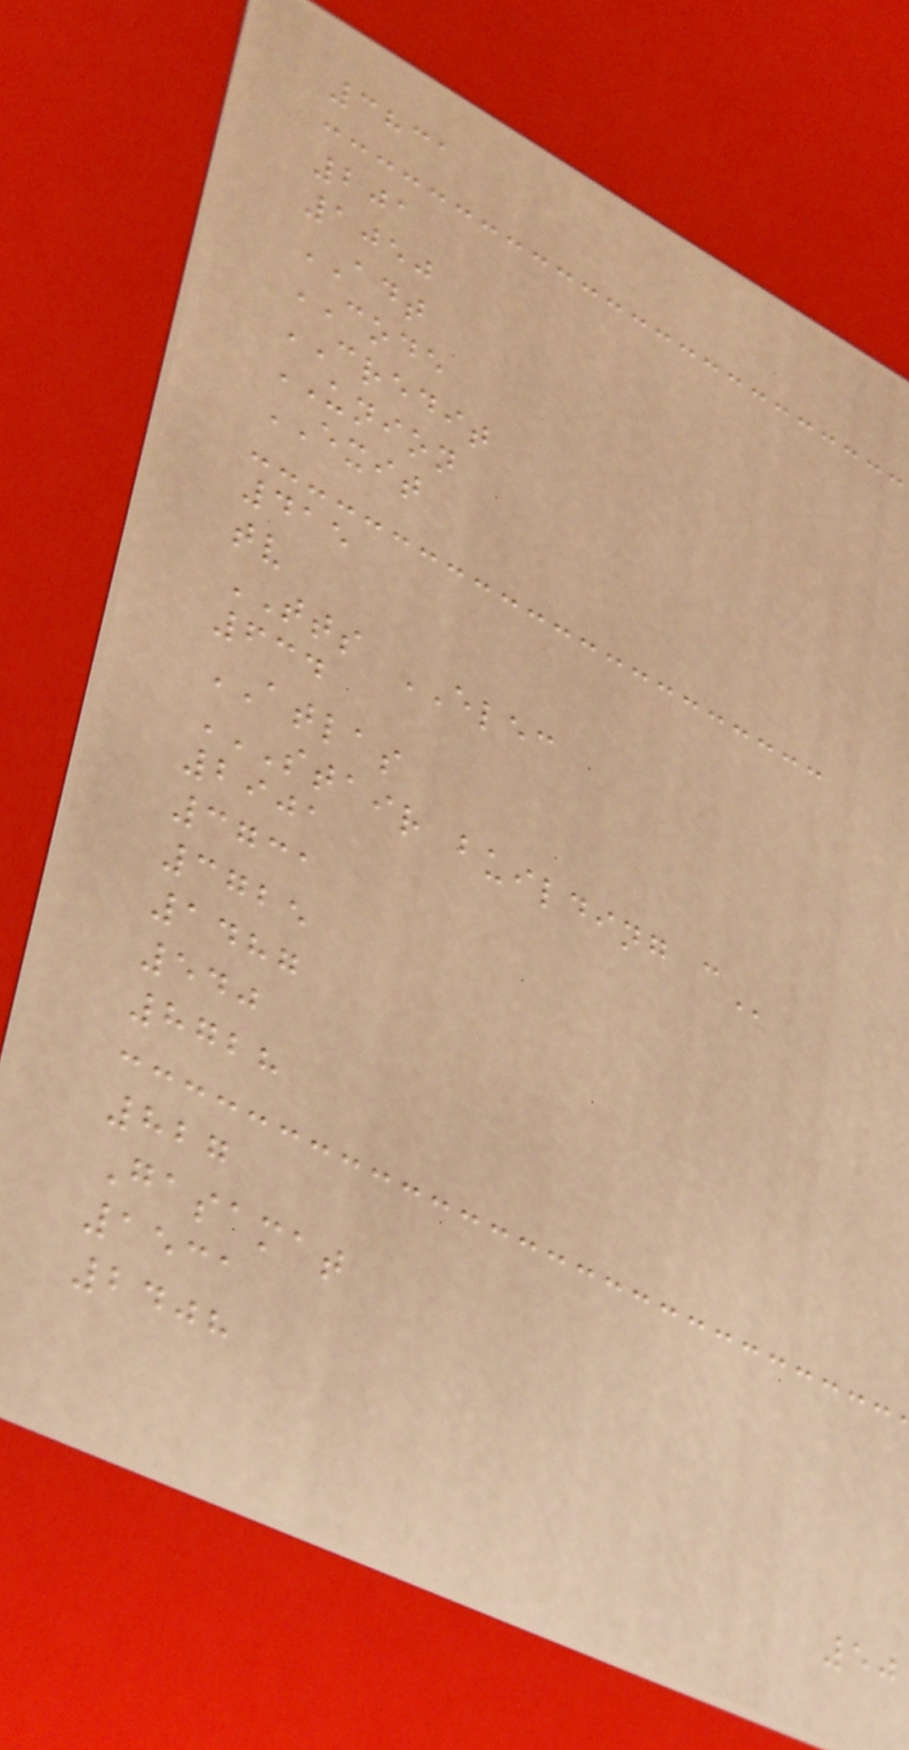3831
201
1050
ADT
CODE
CREDIT
UNION
EXIT
415
tv
TTS ELEC
634
ATLAS
STAIR BUILDING C
2901
3731
3725
1487
540
8728
827
Gasamat
1531
2408
50
